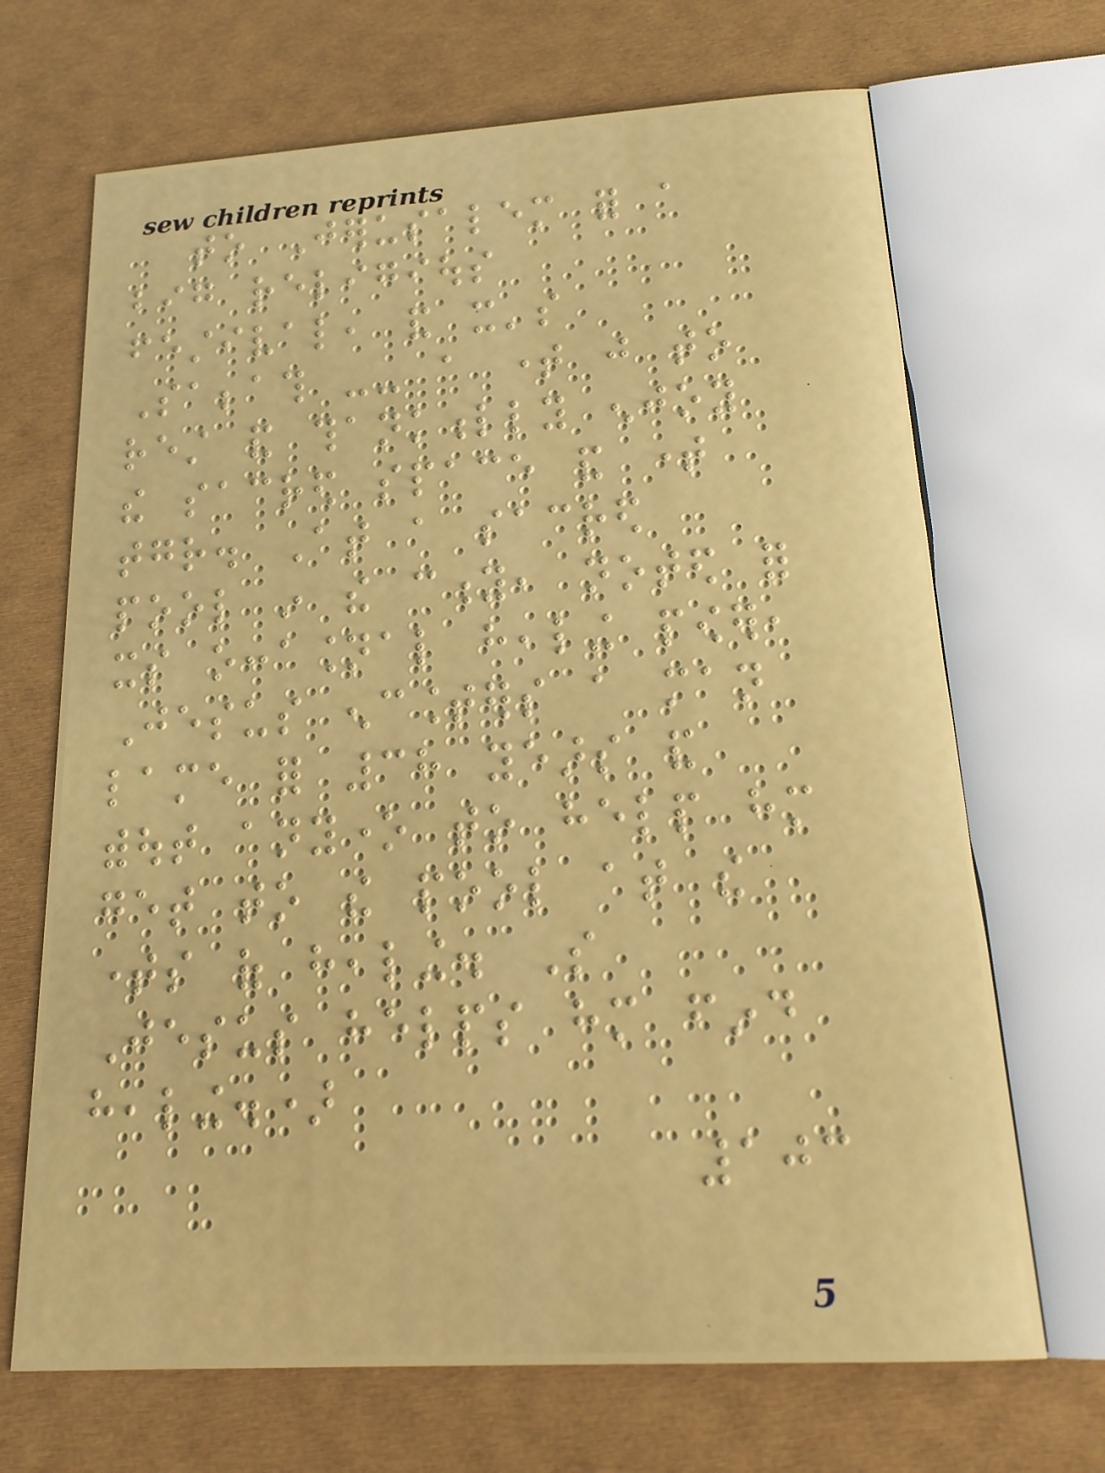to Jerusalem for a
big religious
festival, and it's
Sabbath -- a time just to
rest and thankfully enjoy
the sacred space and time
together. At a sacred
pool in the city, noted for
its occasional healing power,
Jesus encounters a man
lame for 38 years and
without anyone to help him
get to the pool at the
times of healing. So
Jesus helps him find
healing.)
103
